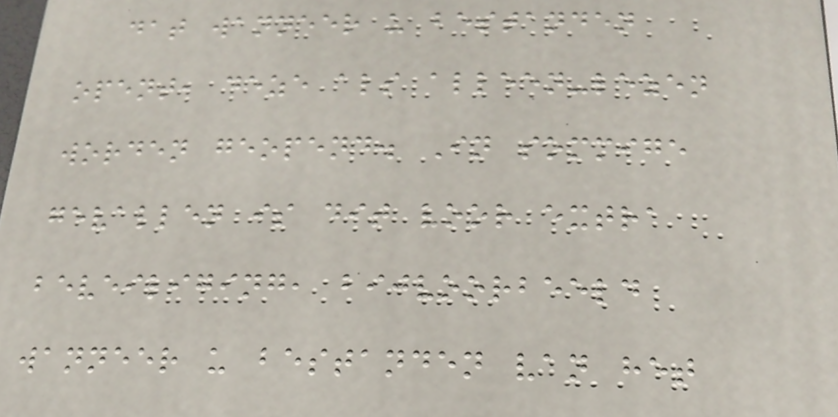dat wanneer u bestanden
opent, deze als alleen-lezen
worden geopend. In sommige
gevallen is dit voor extra
beveiliging, bijvoorbeeld
wanneer u bestanden van het
